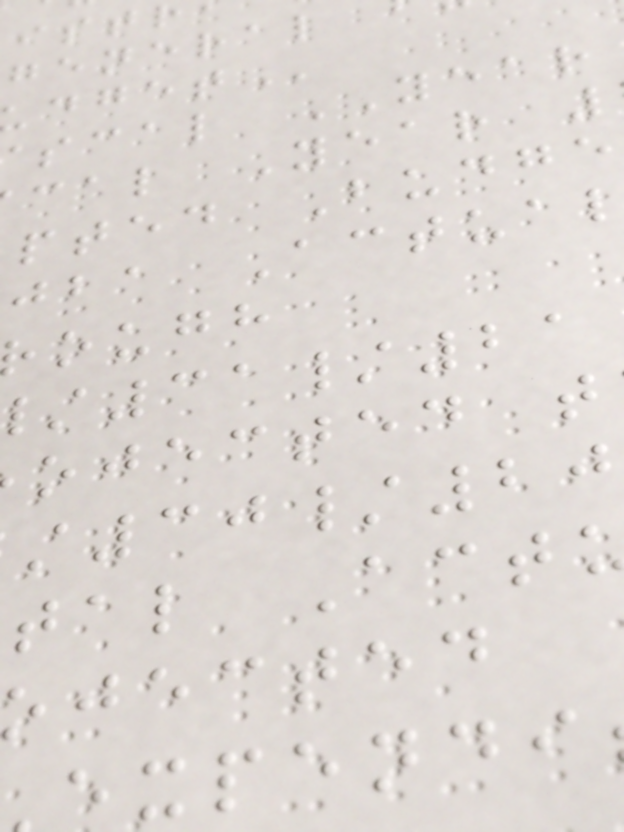general
scal YEAR
cal Year
pted Budge
jba Actua
ough
31/21
ojected t
tal Act
jected
